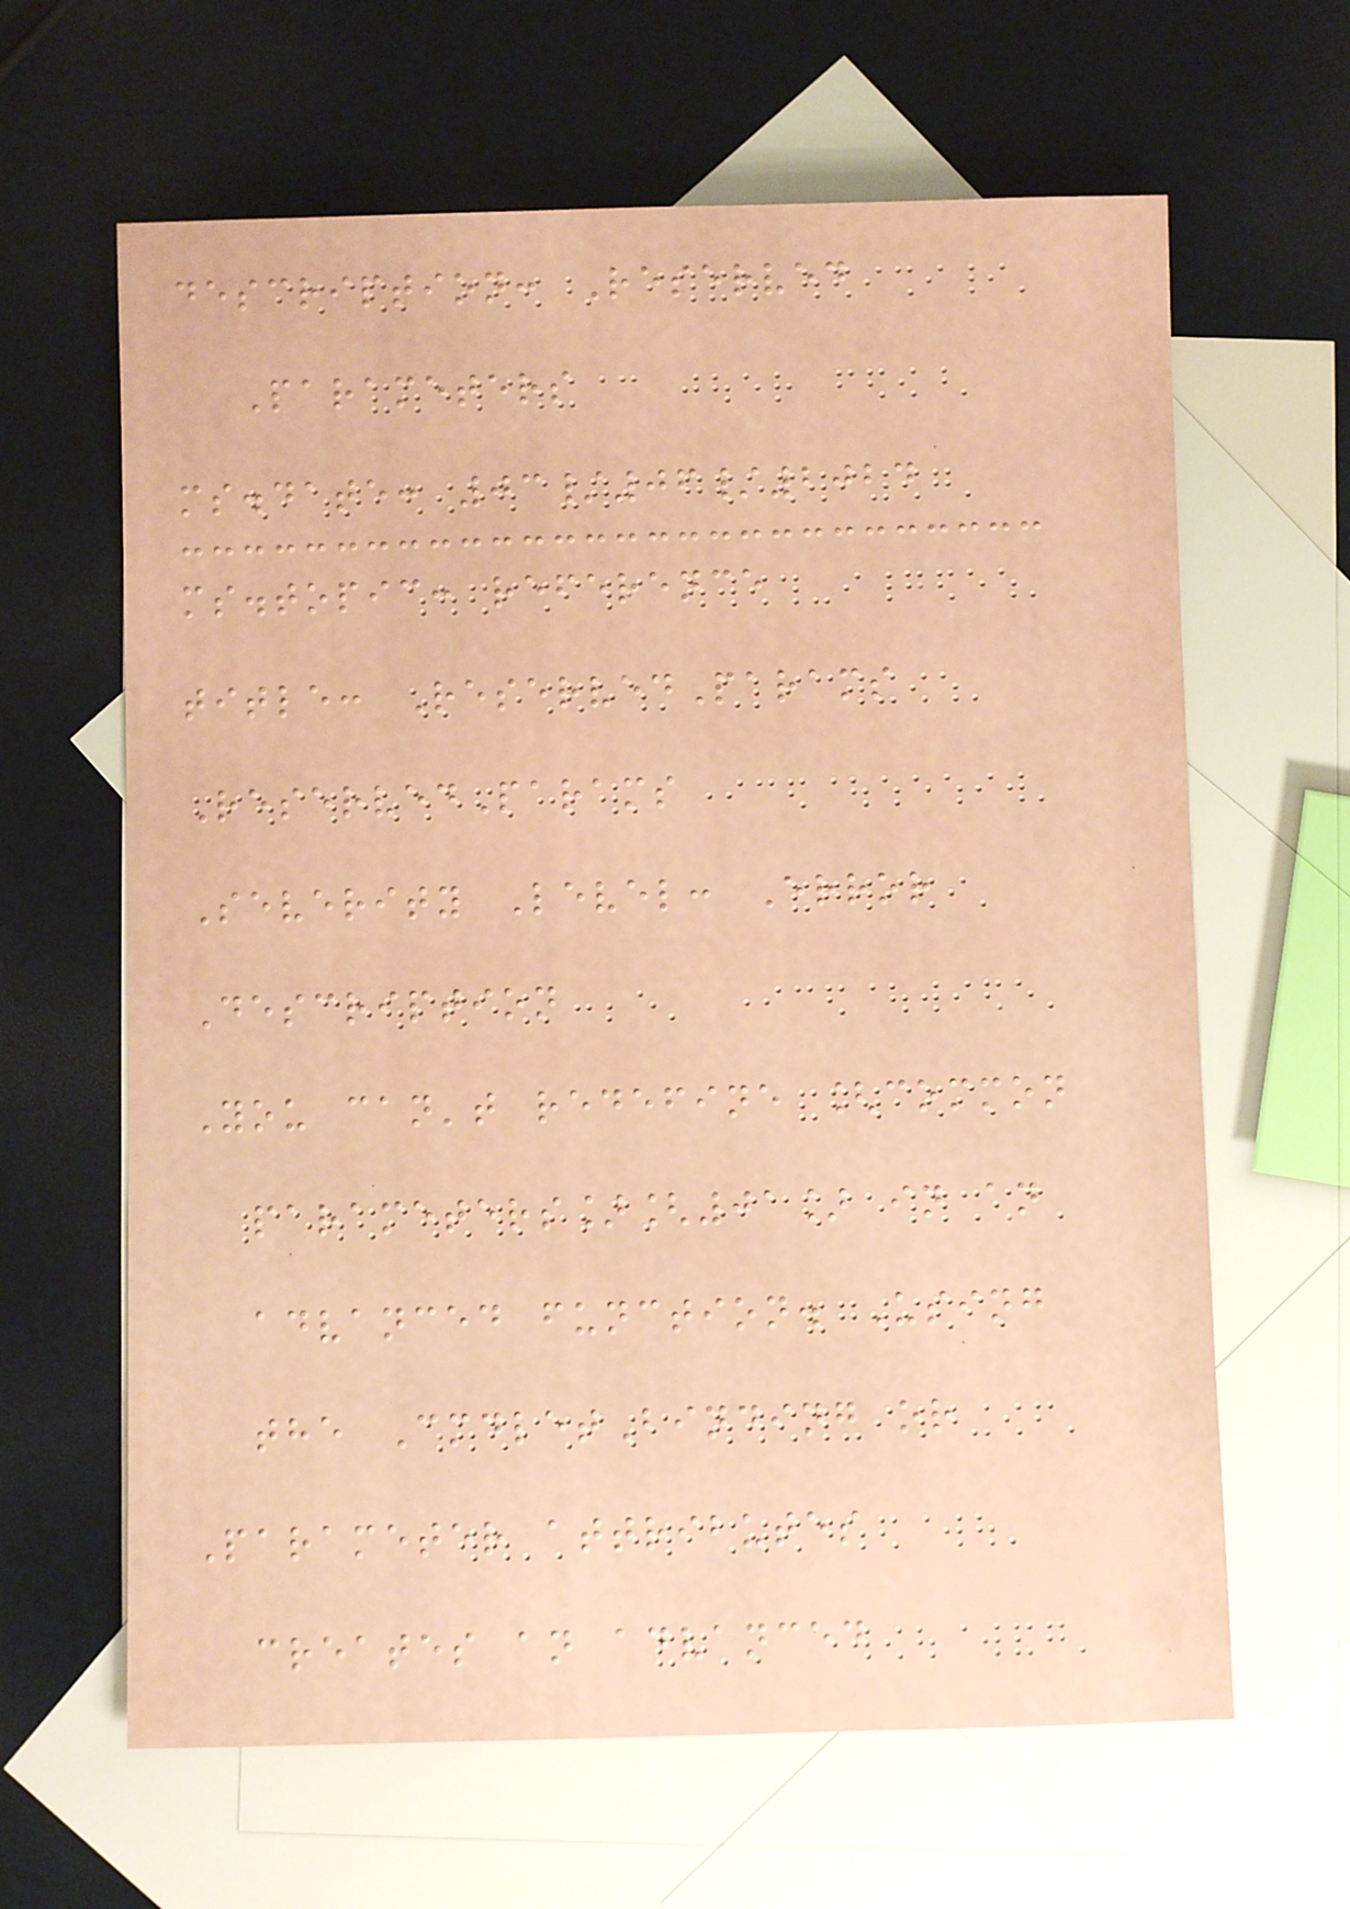description: Reserved
Parameters
ms.date: 03/06/2024
ms.topic: reference
title: ReservedParams
ReservedParams
Severity Level: Error
Description
You can't redefine [common
parameters][01] in an
advanced function. Using
the CmdletBinding or
Parameter attributes
creates an advanced
